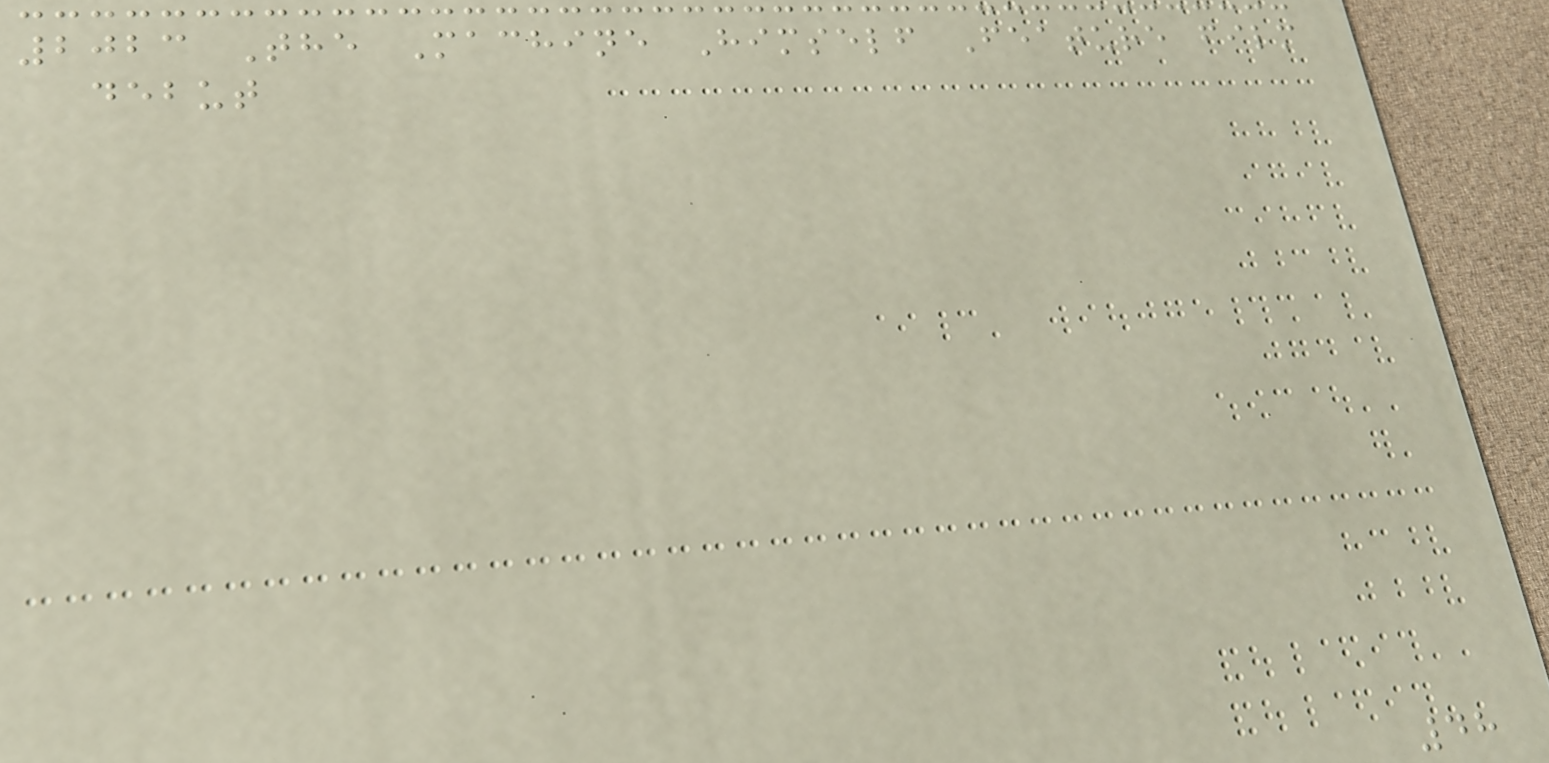2023 The Machine Himself Feature film
debut
48
